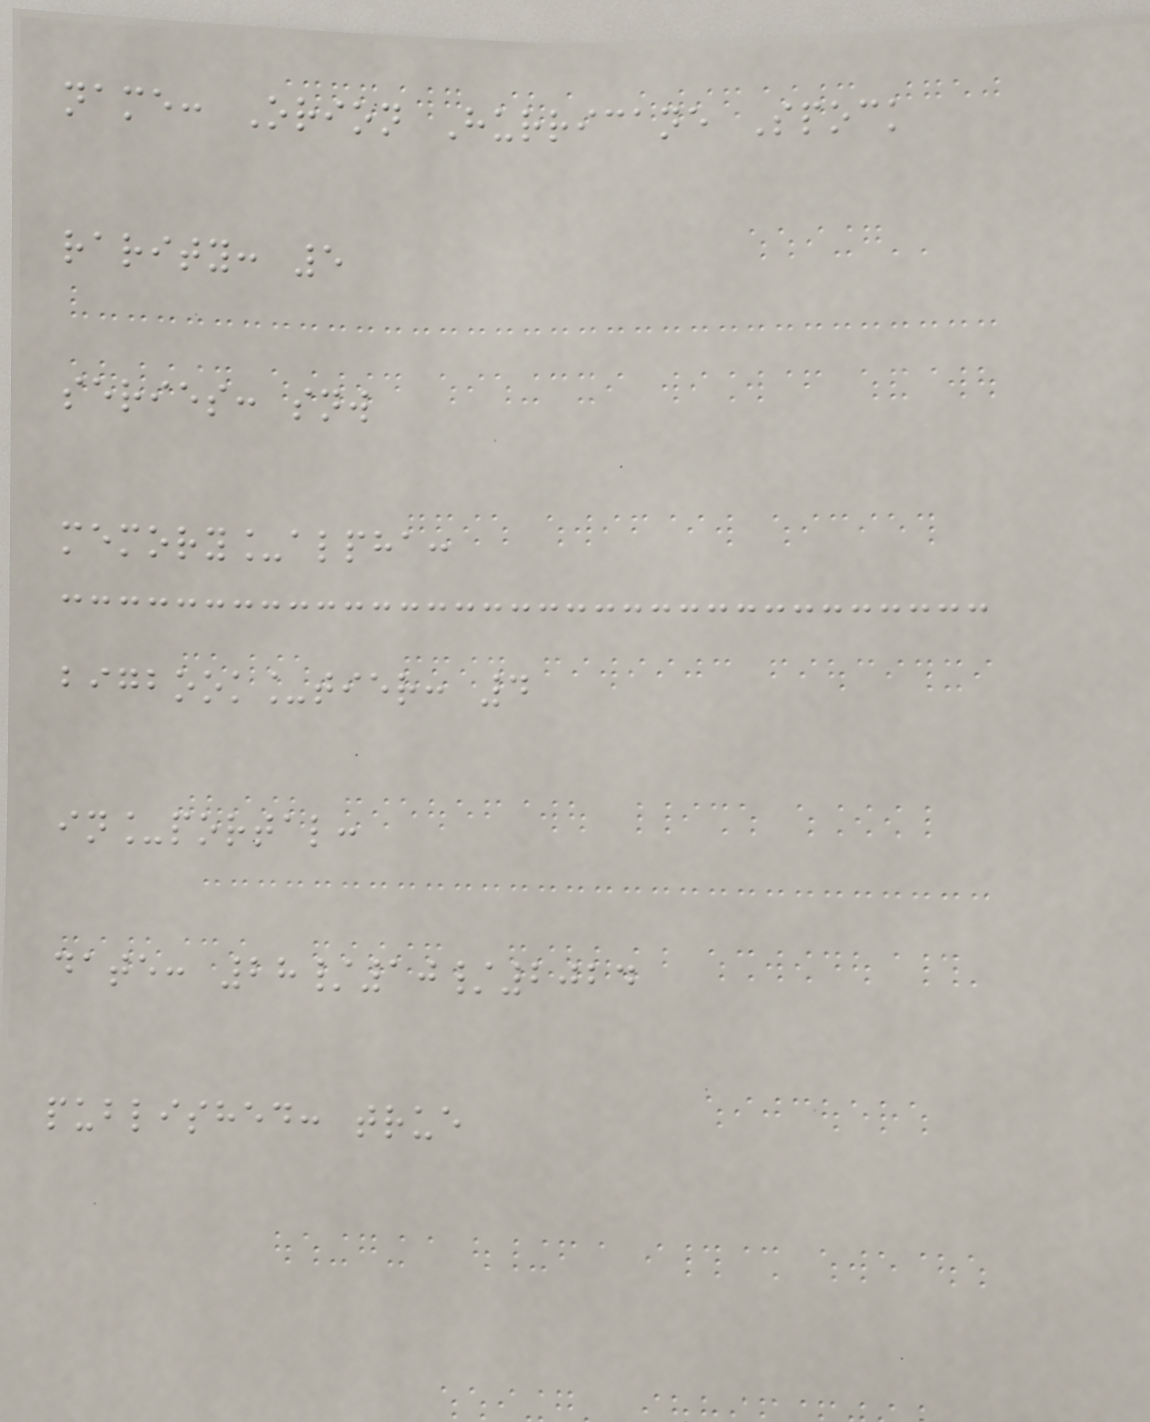name: Orion Hurricane Spock
rarity: 5
series: snw
memory_alpha:
bigbook_tier: 4
in_portal:
date: 28/10/2024
published: true
